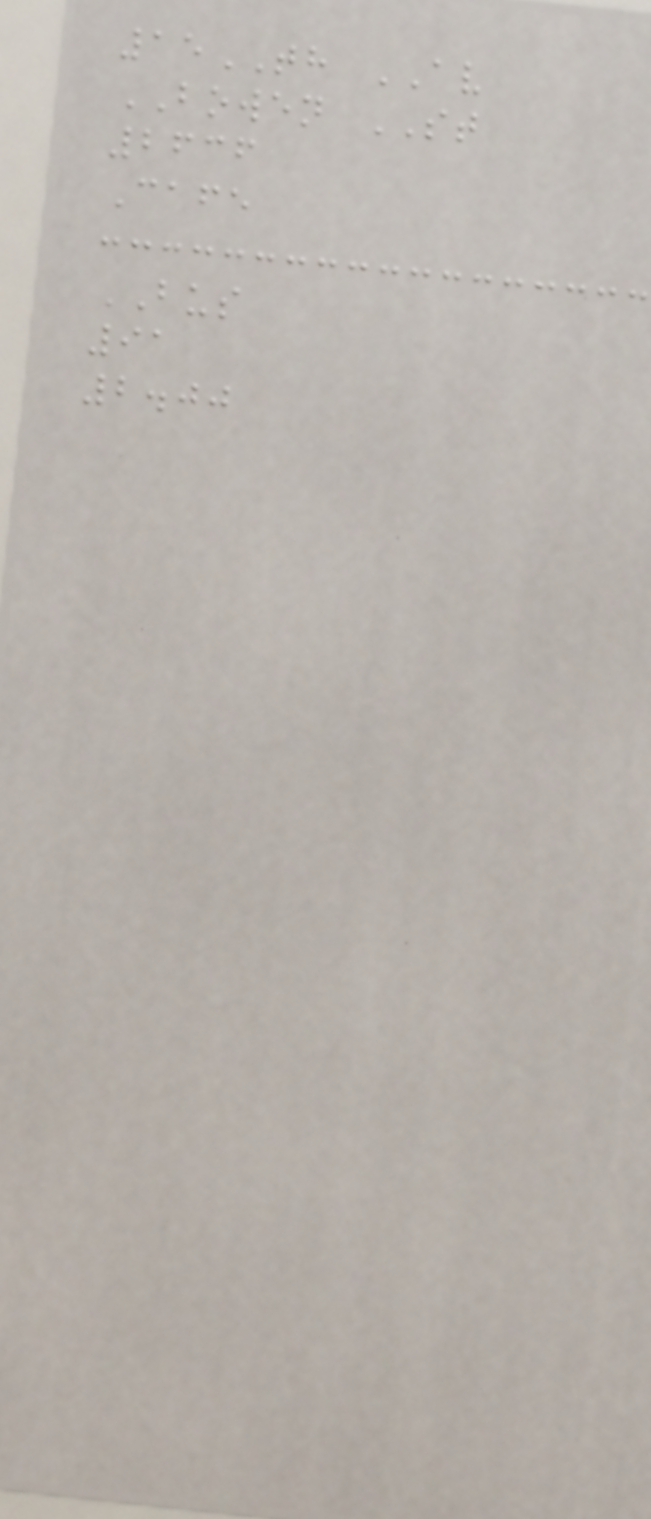15TH AV
BOWEN ST
2636
Cafe
BUS
91
2.00
